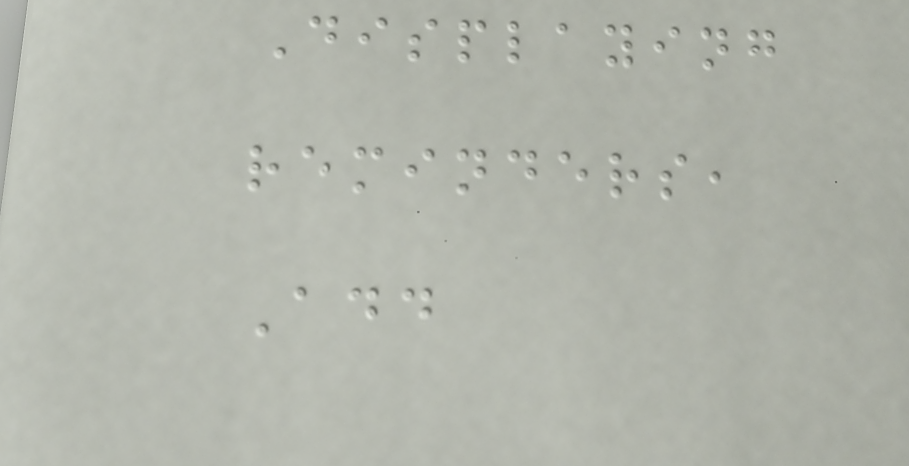Displaying
reminders,
Add
